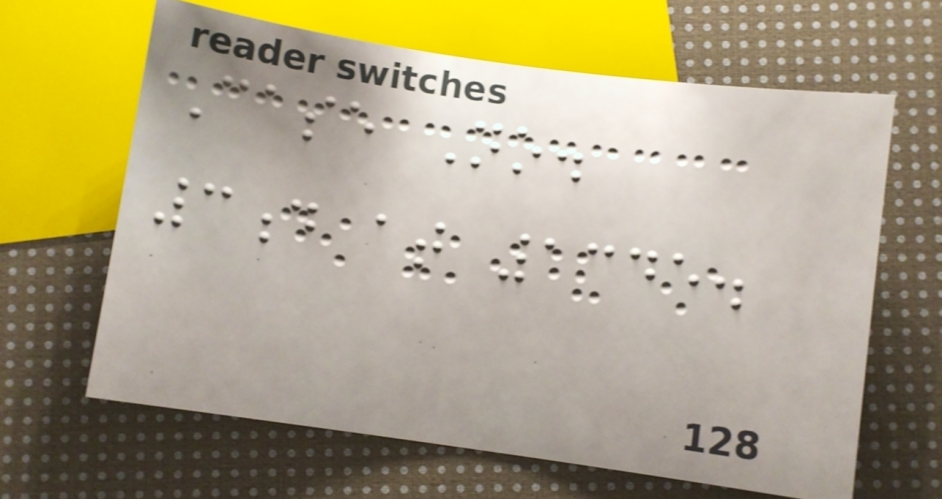Case No.
3d at 1345.
